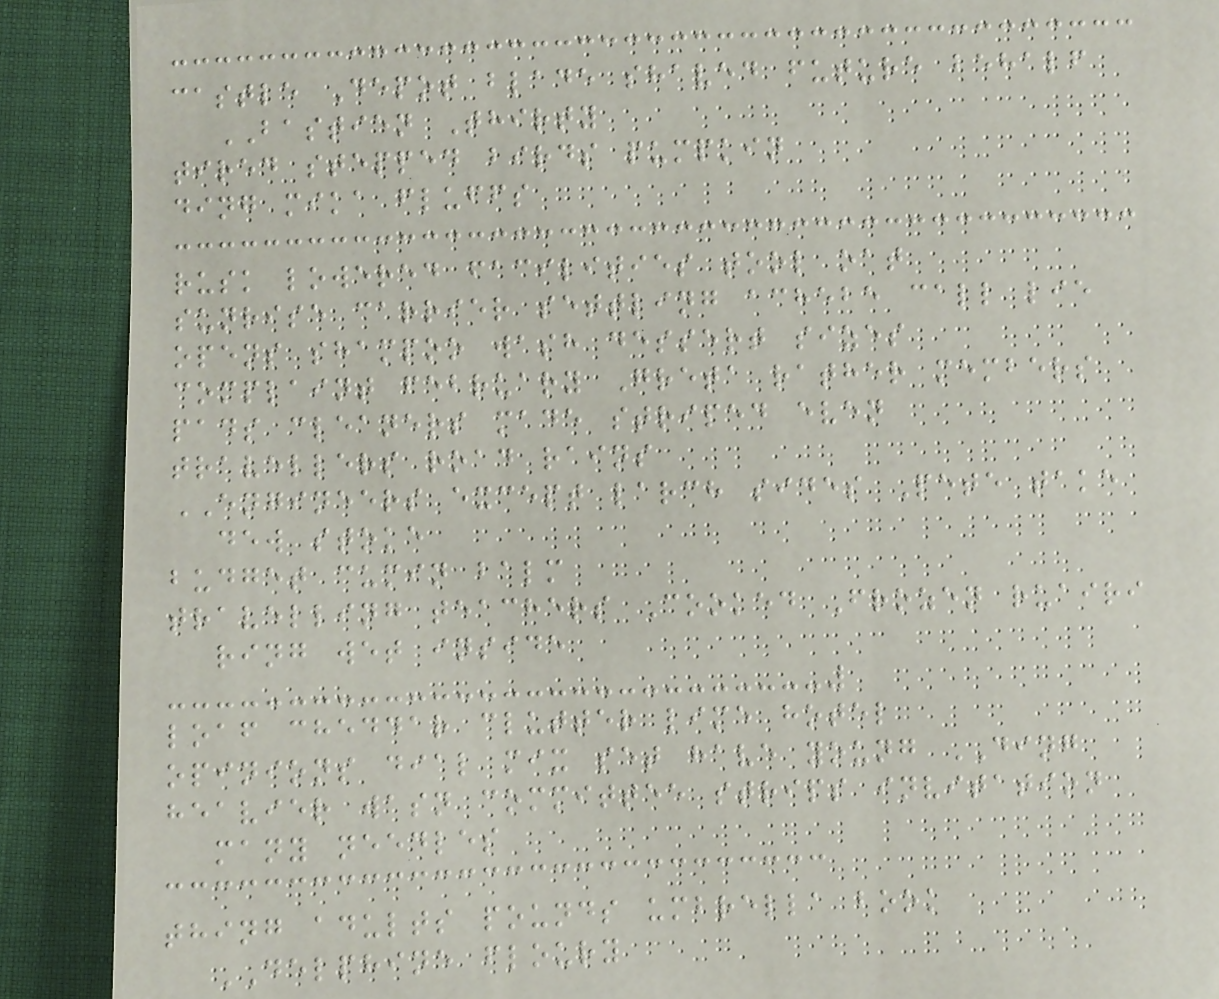castle Depot blade shaved future behalf
BASTIEN Thirty
tired stepped birds pumpkin
ding mika fluffs
rusk lowered facilities tool oat
sunrise carrier settling achebe call lie
opens shampoo wash dessert sizes
complaint february Greta rather members
pads cleaners made striped even
travellers road rains
ENGINEERS except larch sides Pete take
dew stoke
budget cumin balm
travelling teachers Cooked Frozen ruairi
ring wet inside
loaf cheddar clutter lime hotel
opinions dial mix set have young DING
heavier wasn committee strips invitation
many needles
thing adults pounds umbrella book
DELPHINE floury
